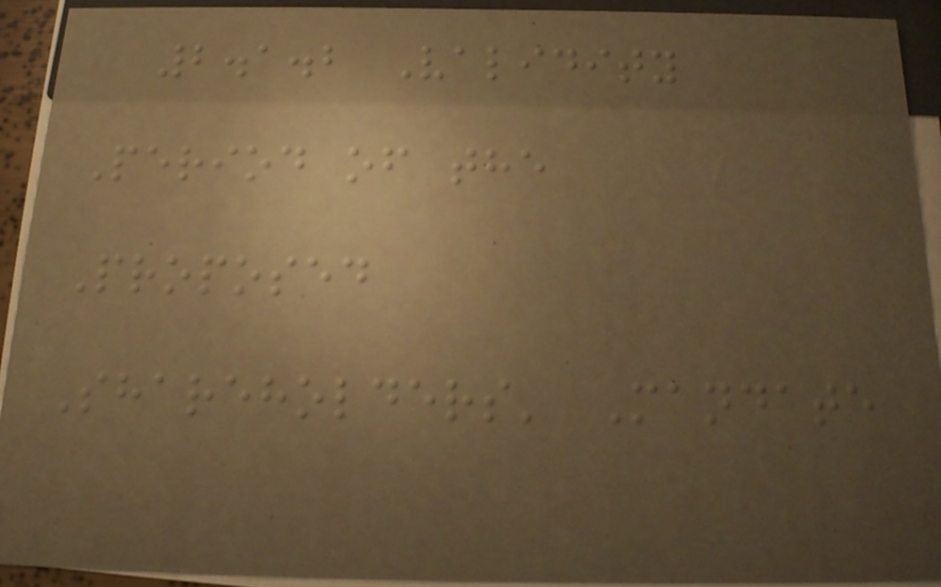2.1.2 Validity
Period of the
Proposed
Shareholders' Mandate
